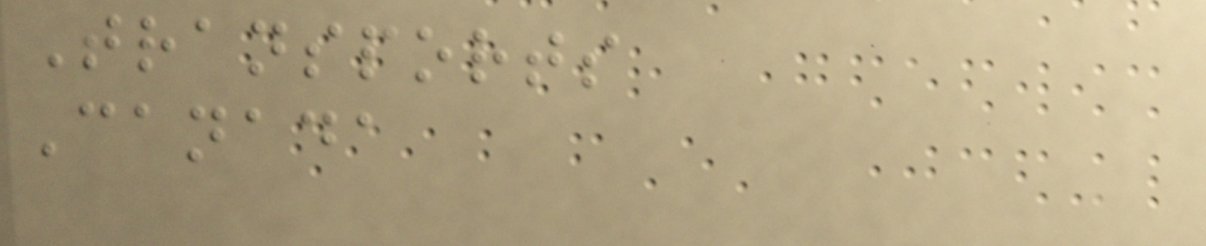Transports
Canada
